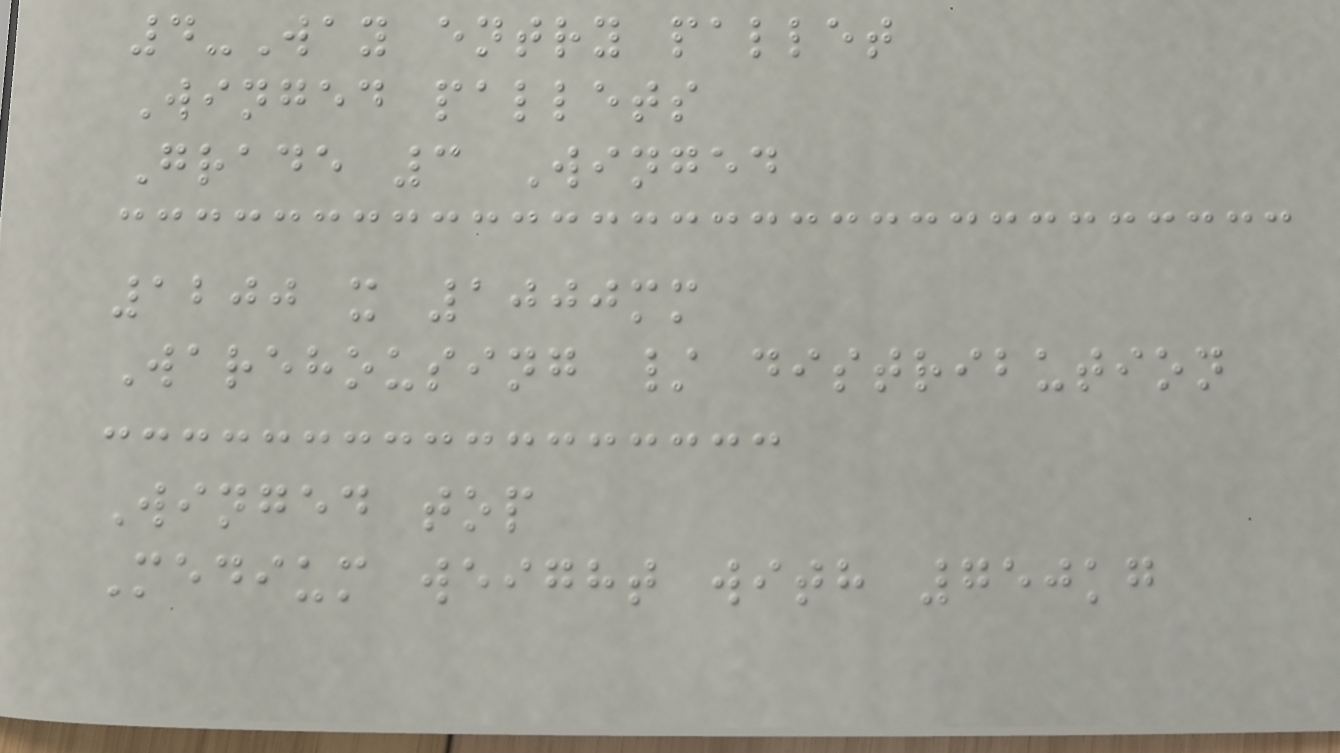4-Way entry pallet
Winged pallets
Grade 3 Winged
1200 x 1000mm
Warehousing / distribution
Winged top
Medium weight with 750kg
